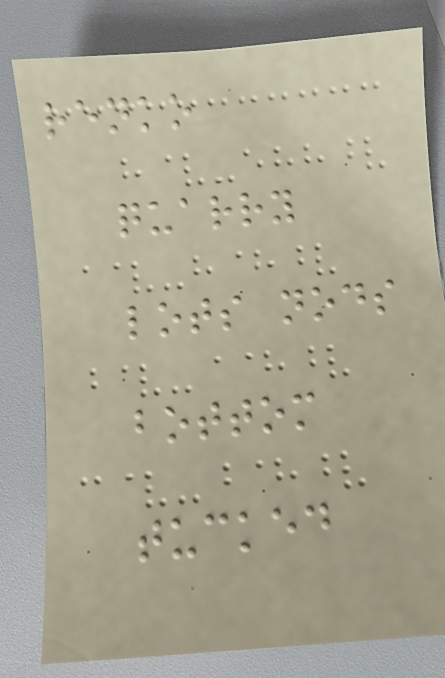renko
quarry
lots nods
bottom
tucked
